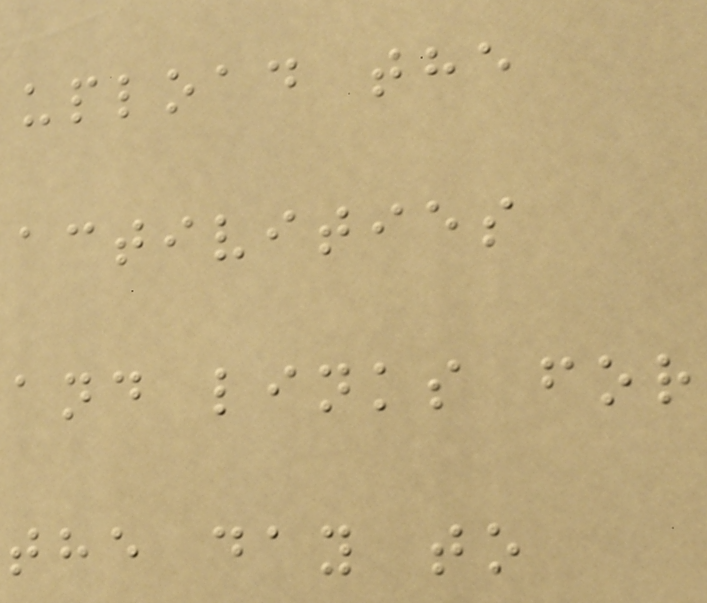upload the
activities
and links for
the day to
